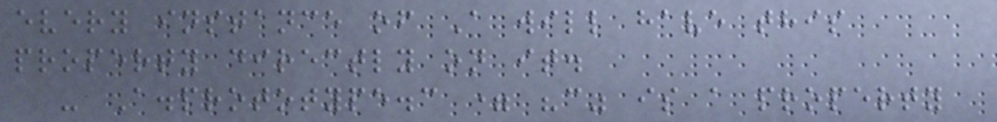every instance of A will have this
property directly on it.
- A.prototype.c = "c" is a property
